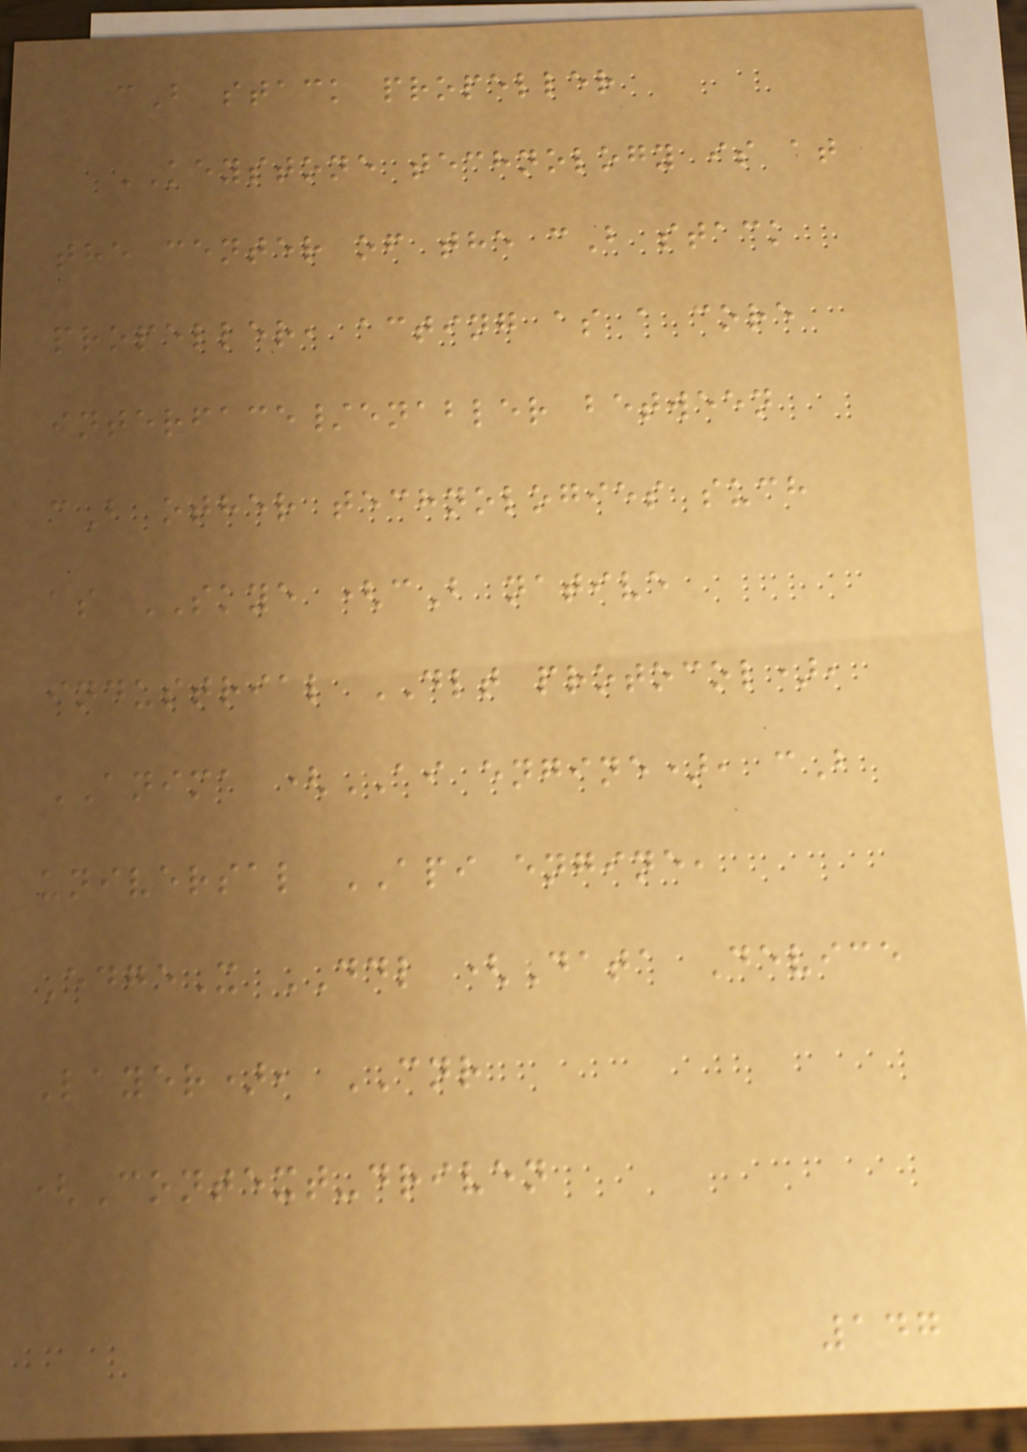cB stack propeller
KEYSTONE technology is at
the center of the cB stack
propeller, acting as a core
interface/enabler between
cB other technologies such
as SKYE (cB native
industrial DLT protocol),
ANIMA (AI engine), cB
universal API engine,
EdgeX DDL (Data Device
Layer), CNR
(Context-driven
147
